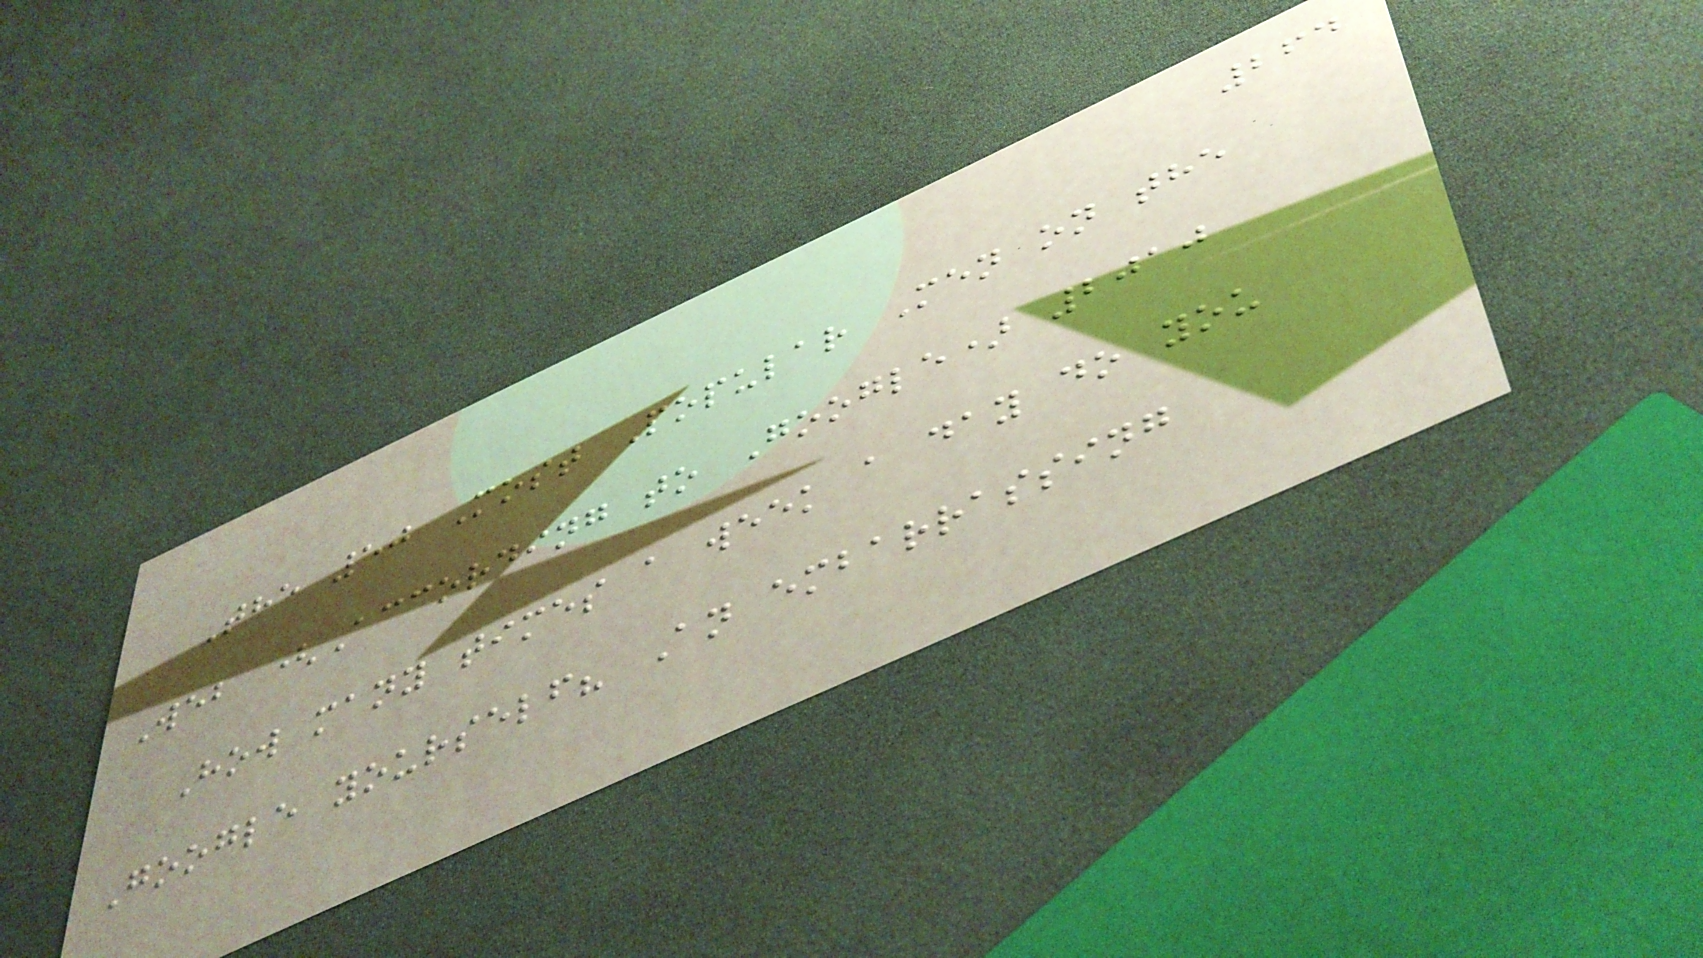264
The 50 Most Popular Men on the
Web (According to Google) 2010
How many times a week a day do you
Google yourself? An embarrassing
